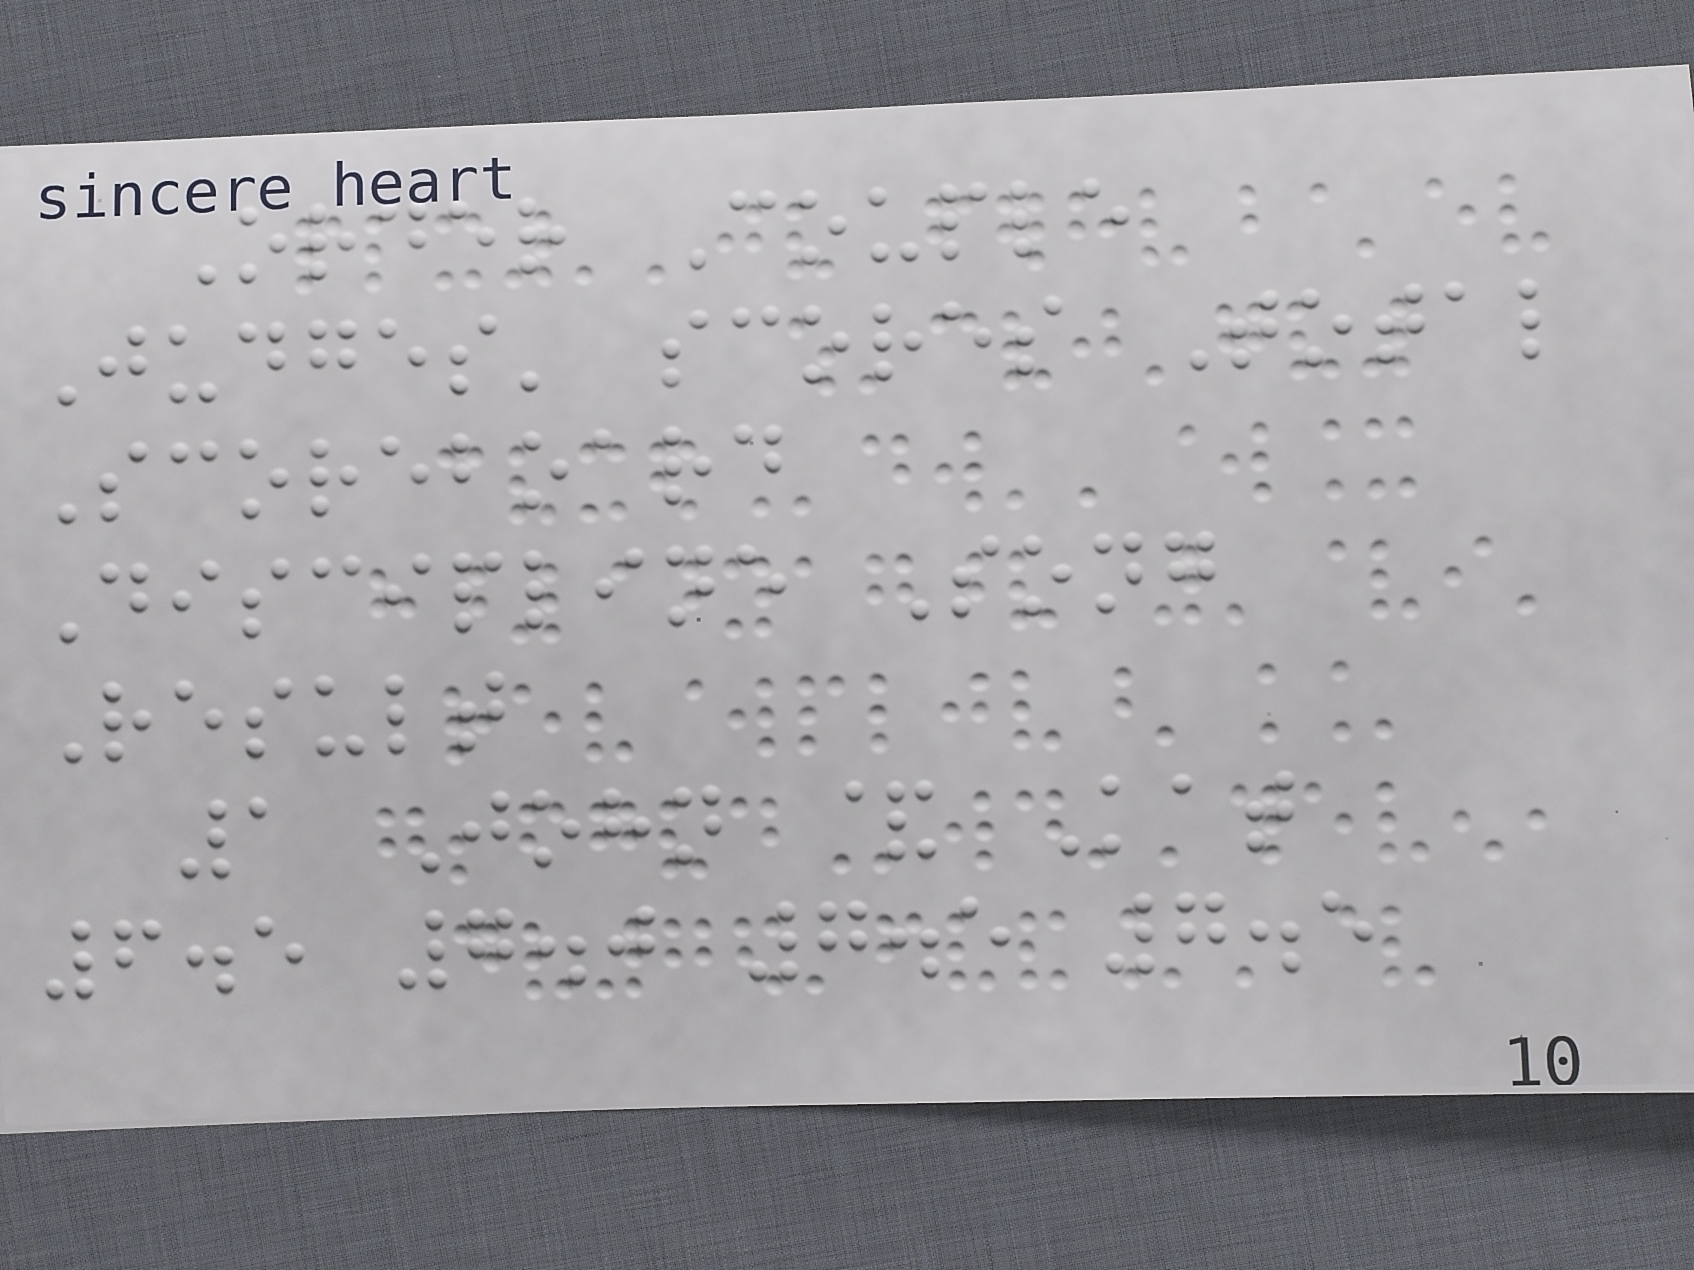Order Couple
Judges' scores Total
Scoreboard
Discipline Song
Result
1 John & Kat
6.5 7.0 7.5 7.5
